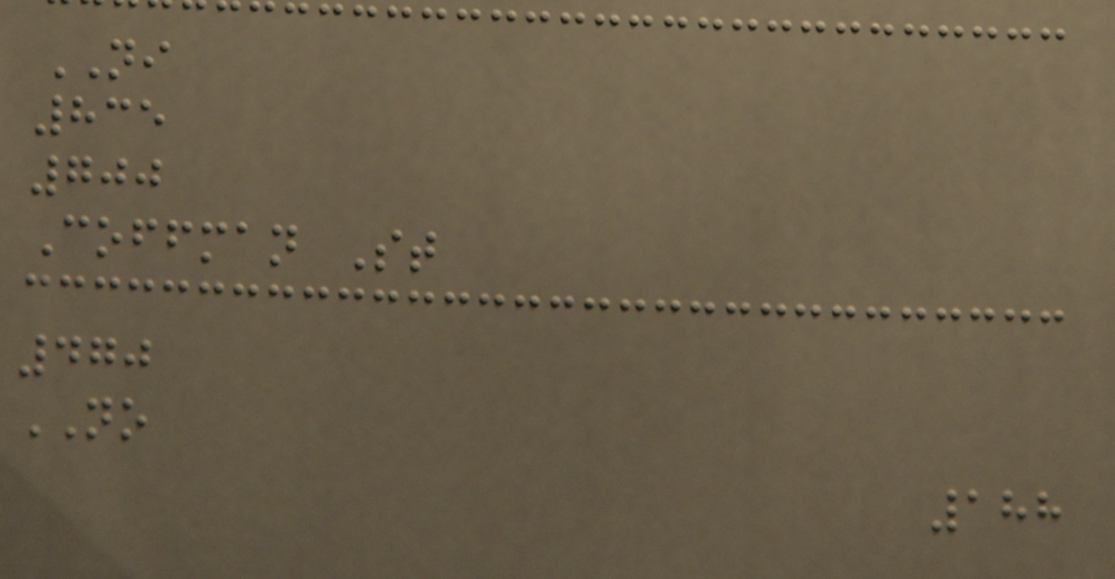NI
835
700
Coffman St
470
NO
188
